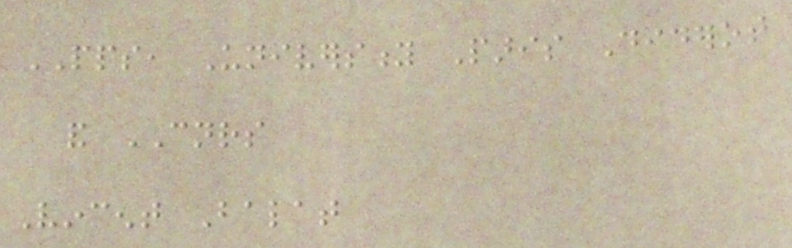PPS, University Paris Diderot
and CNRS
Vincent Balat
